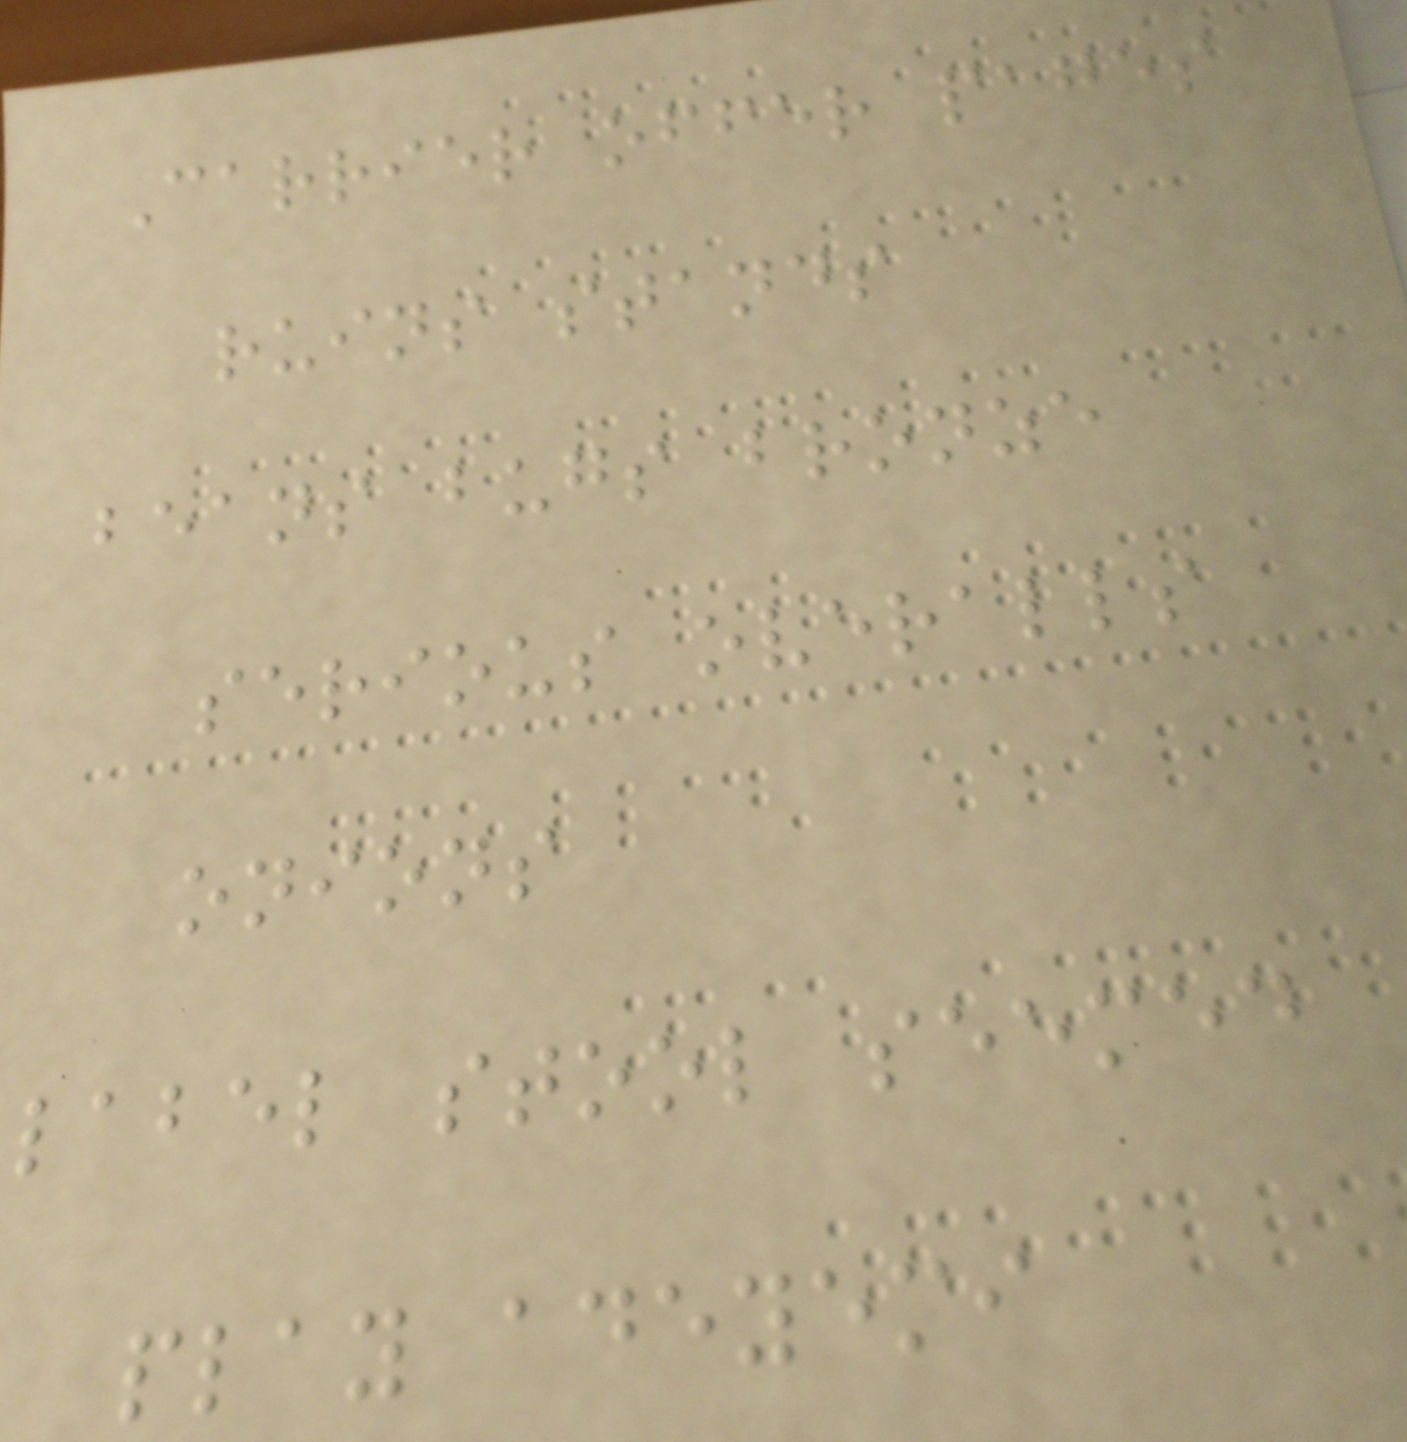Carrier offer pages
ruins stands
beans bugs bronze
serious overalls
onions
label stool seemed
play adeyemi
